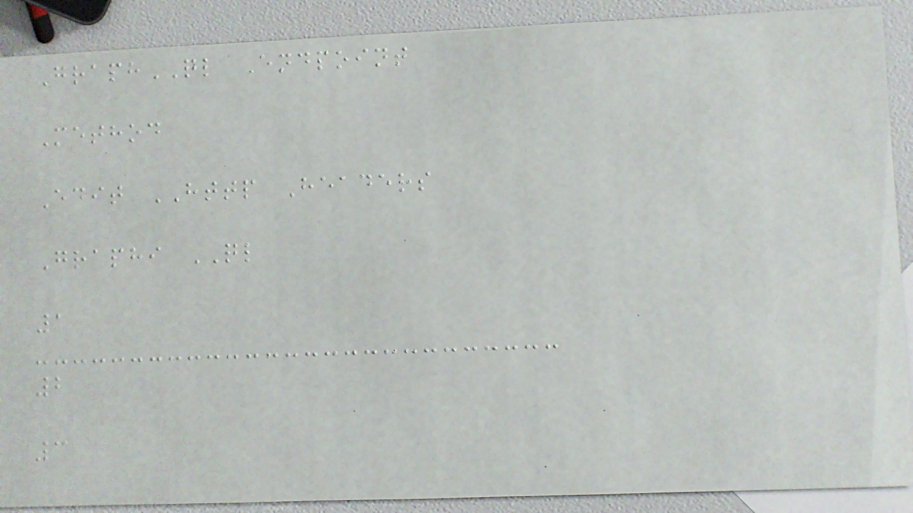GraphQL Endpoint
Method
Edit HTTP Headers
Graphi QL
1
2
3
